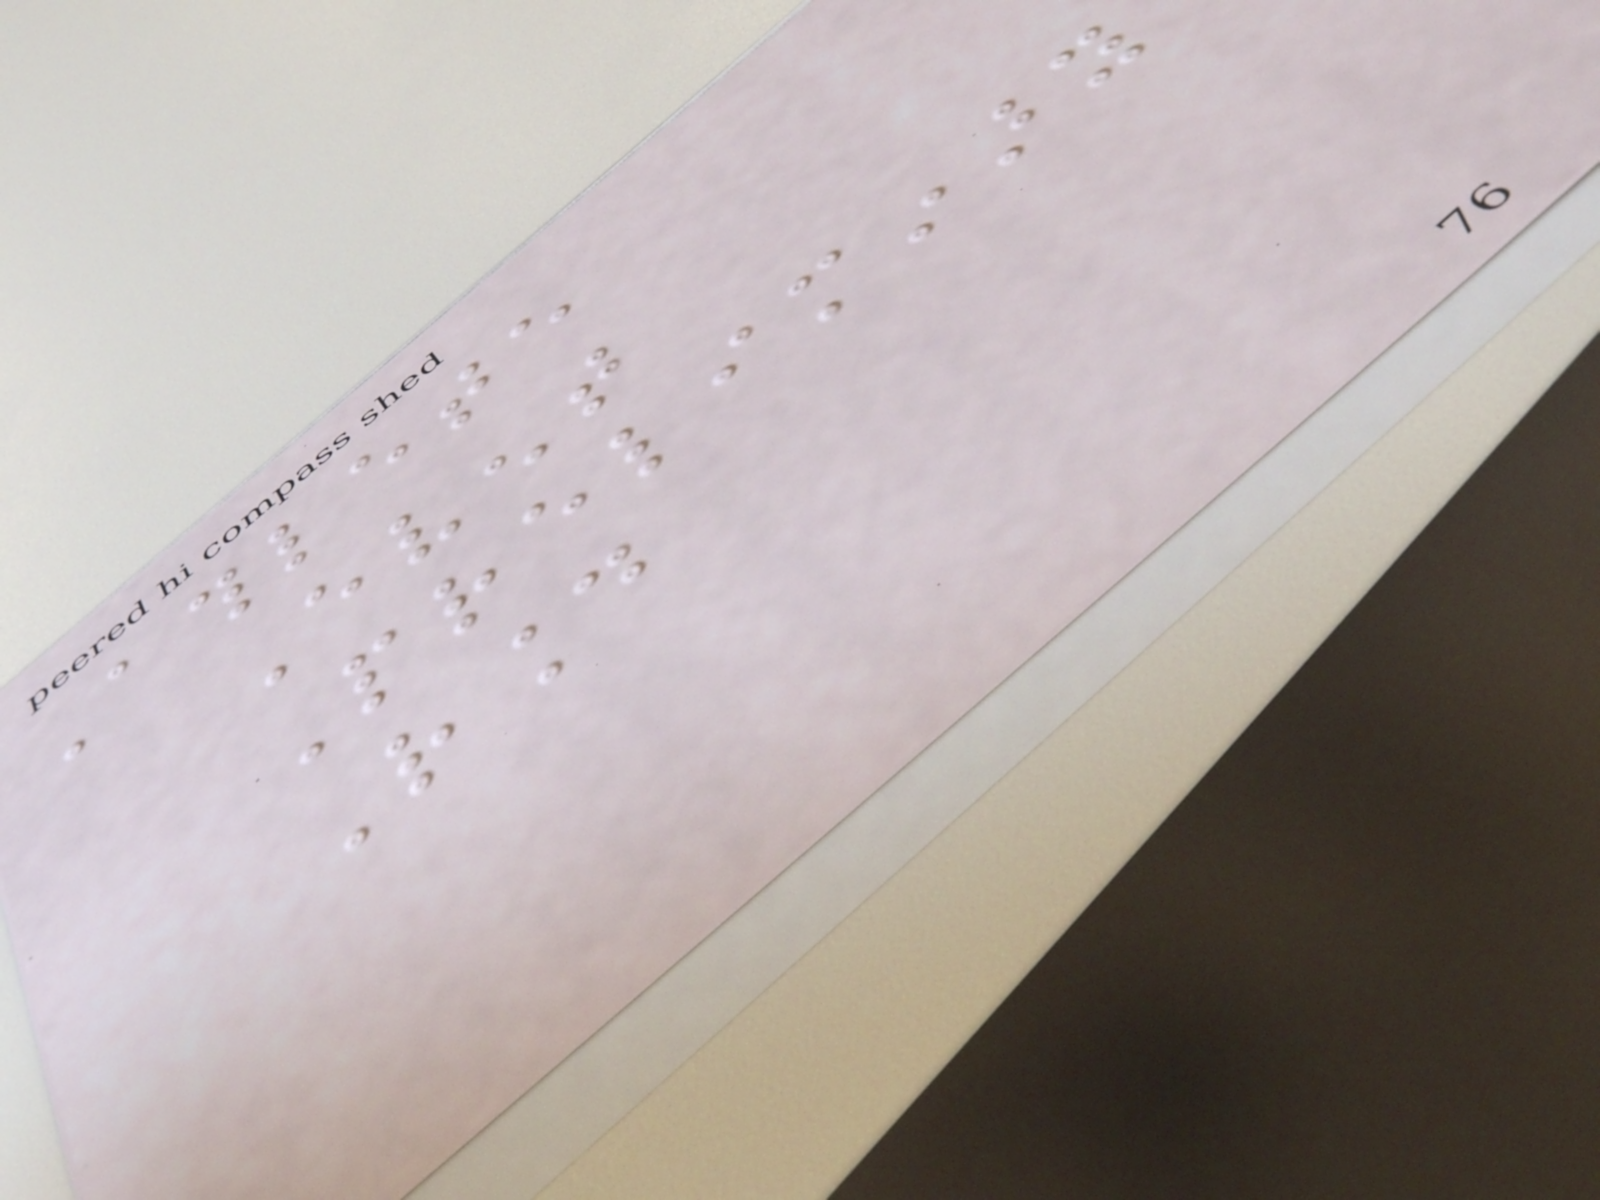Athlete
Event
Preliminary
Round
